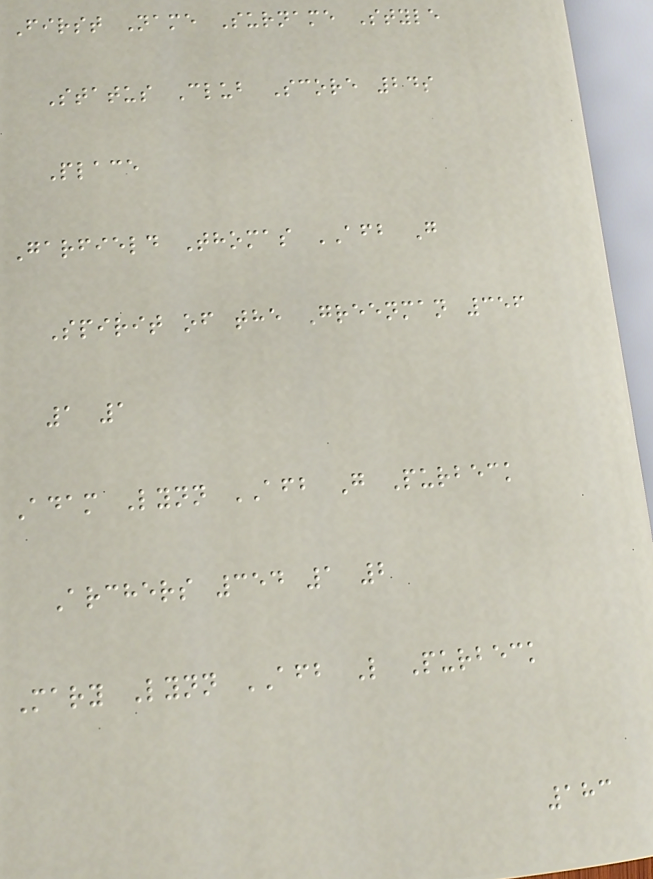First Name Surname Style
Status Club Score 24s
Place
Garfield Thomas AFB G
Spirit of the Greenman 356
1 1
Adam Lynn AFB G Purbeck
Archers 354 1 2
Mary Lynn AFB L Purbeck
183
